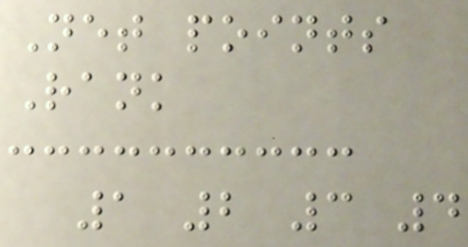Net points
Rank
1 2 3 4
